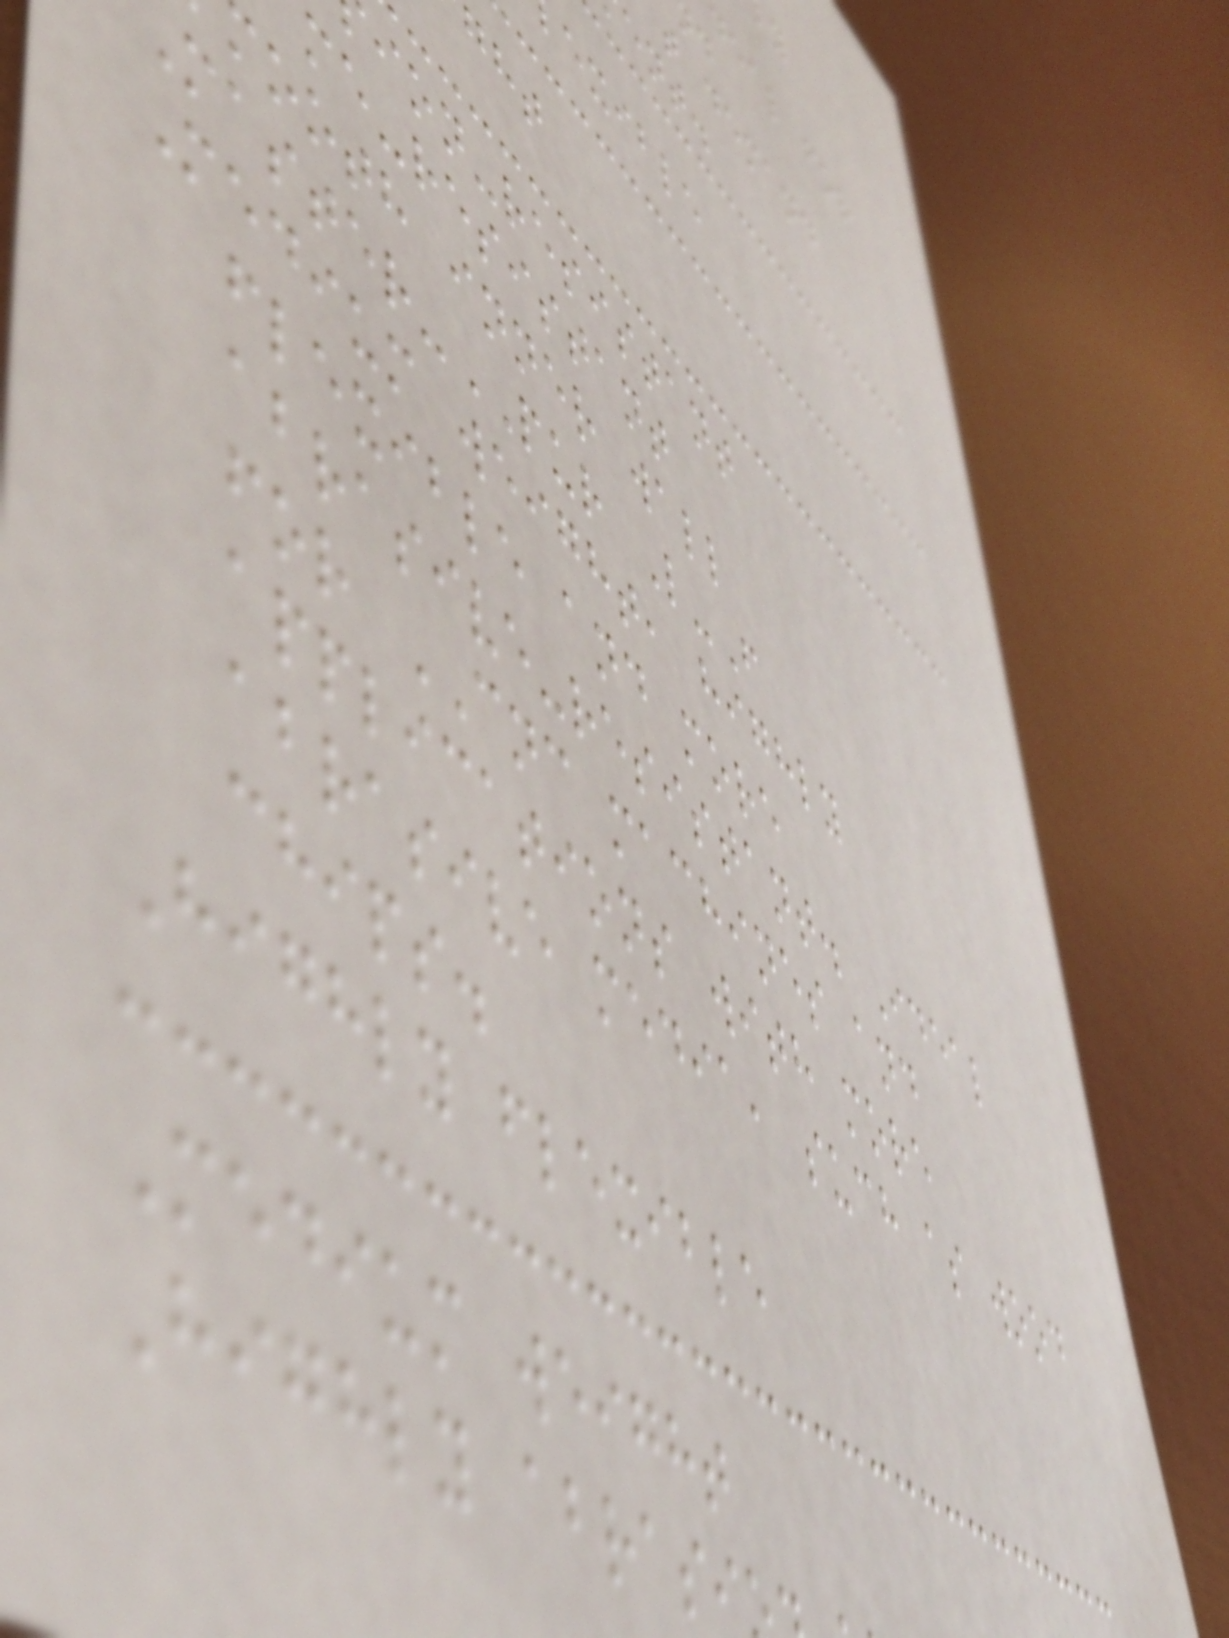deal for
t demand
exible
ion-resistant
me-resistant
ooth inner wall
aster-PUR L-F
Medium weight, highly
flexible and more
abrasive-resistant. Ideal
for CNC machines and
applications with more
abrasive media, such as wood
chips.
Highly flexible
Medium weight
Highly abrasi
